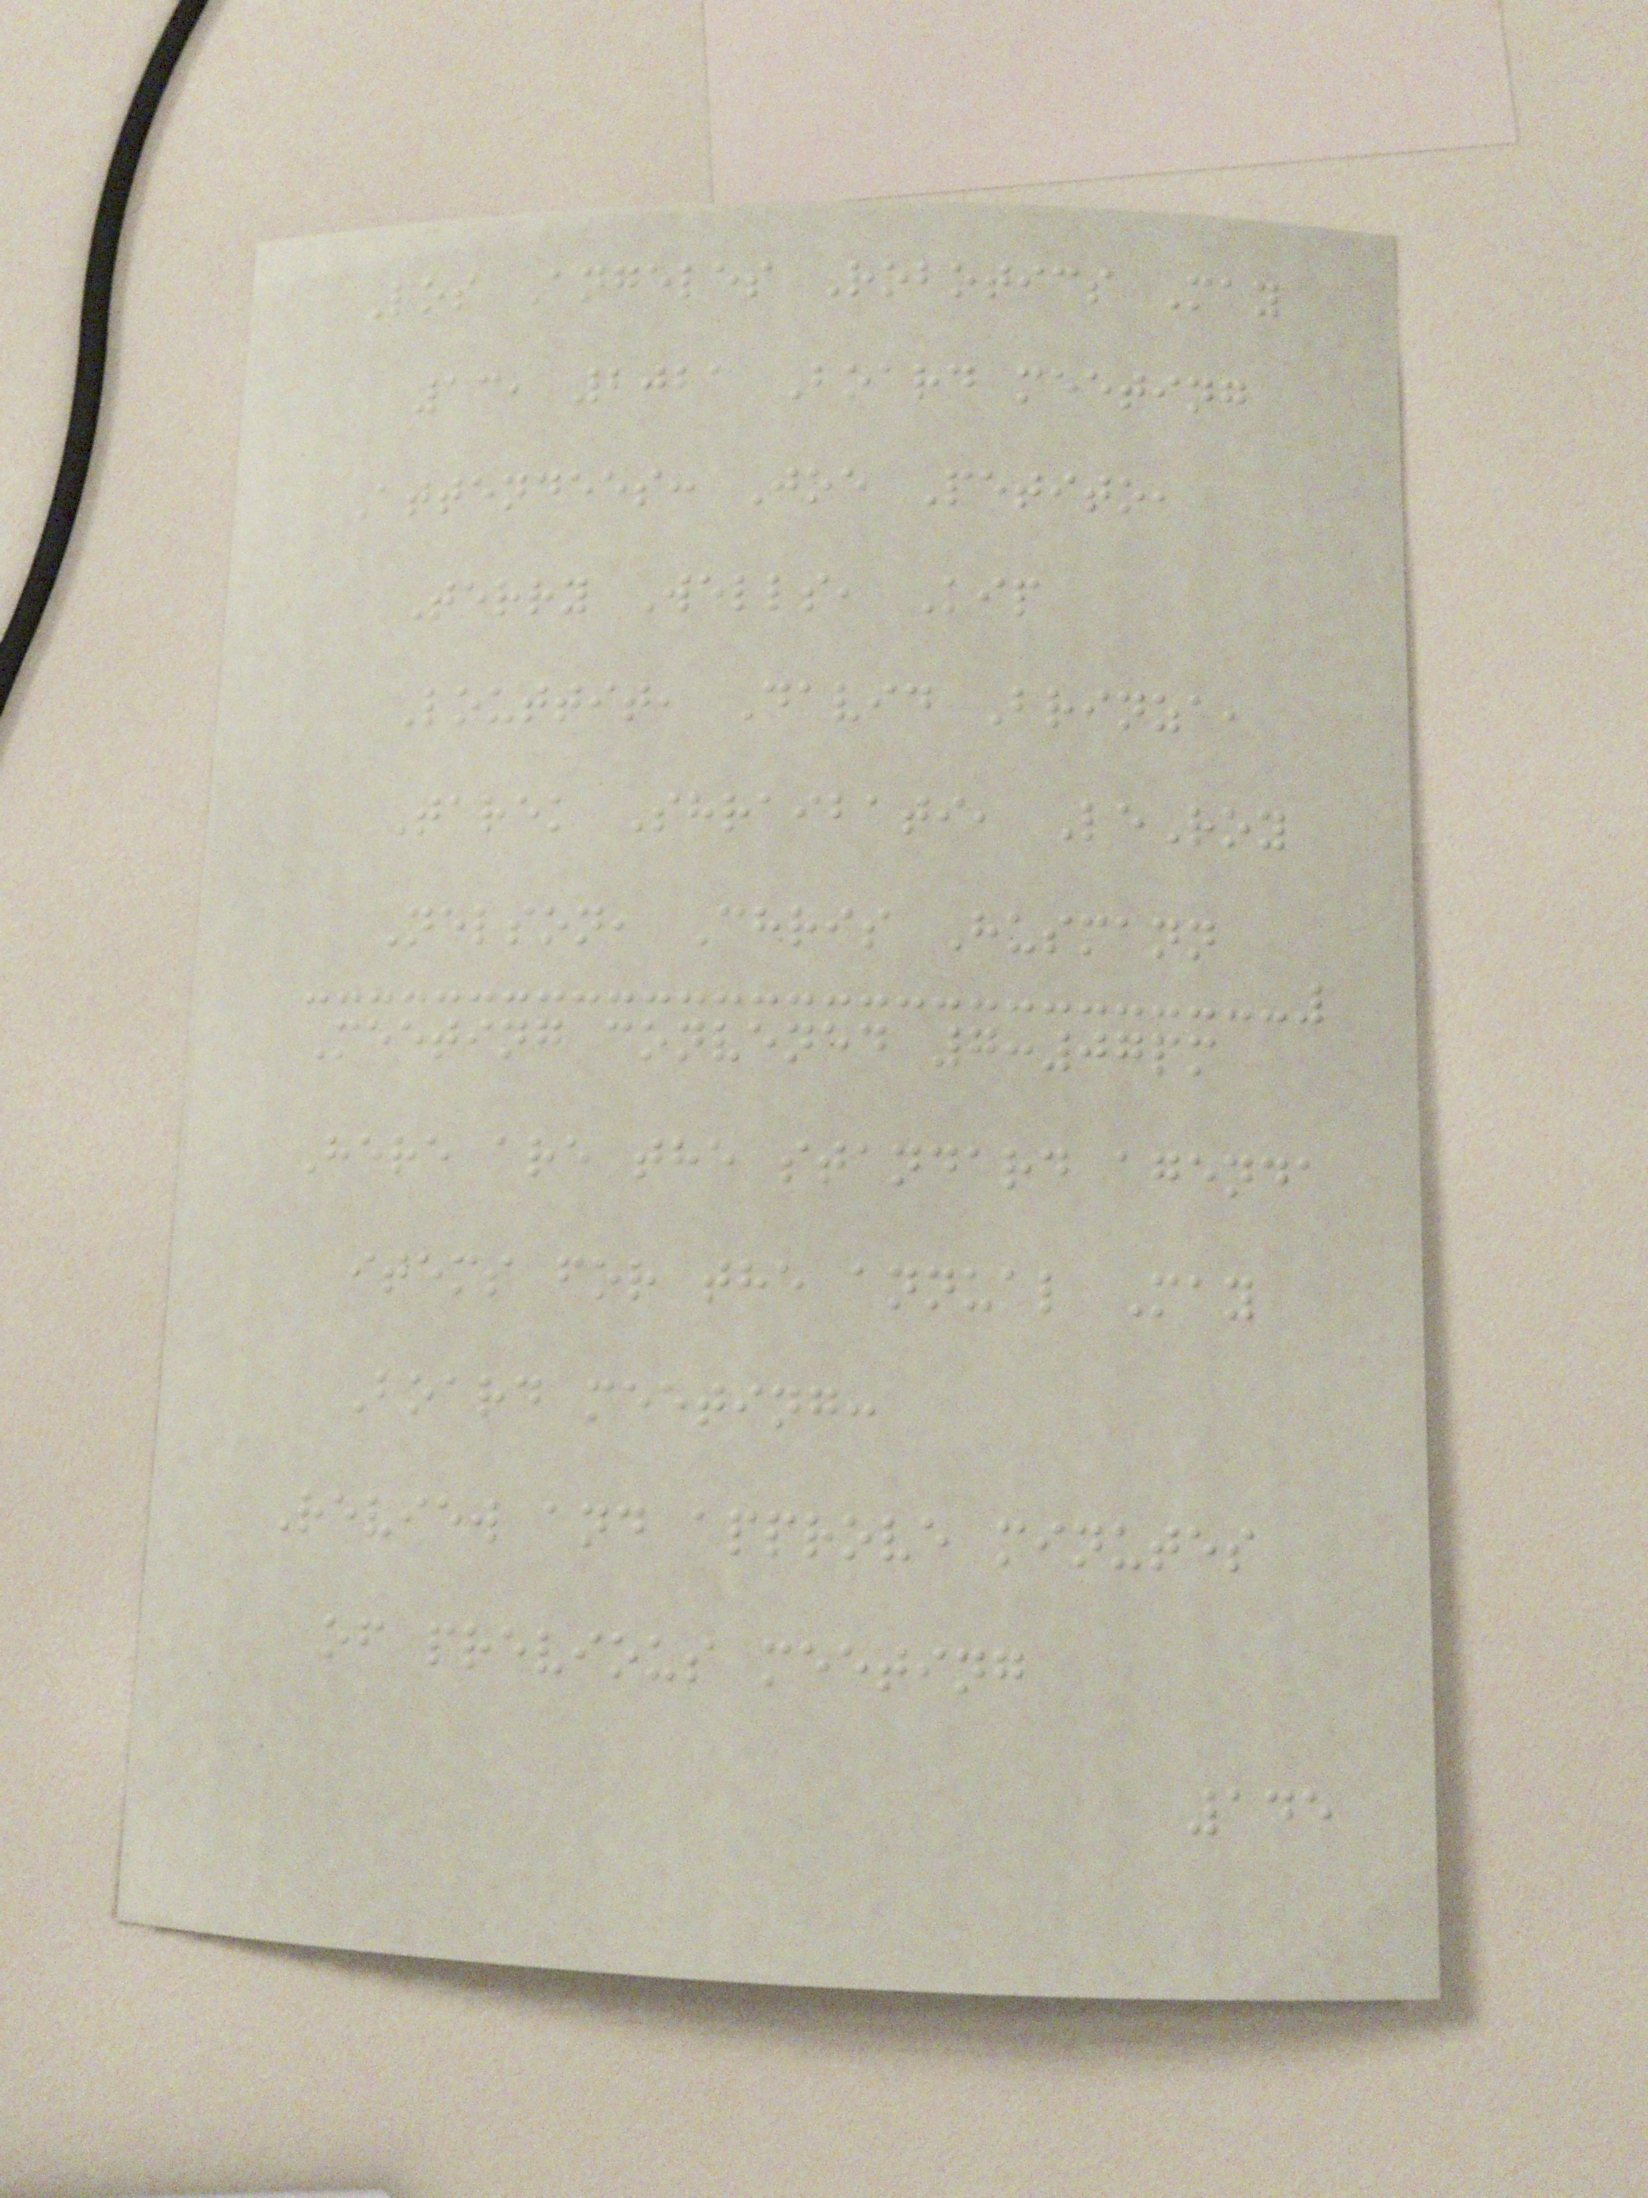Los Angeles Robotics May
13, 2021 Board meeting
Attendees: Joe Petito,
Terry Wells, Kip
Louttit, David Brinza,
Tarek Shraibati, LeRoy
Nelson, Chris Husmann
Meeting convened 7:07pm
Here are the standard agenda
items for the annual May
Board meeting:
Review and approve minutes
of previous meeting
145
